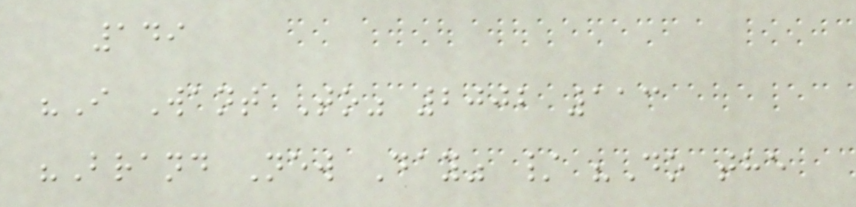149
"I Want To" 2002 113
"Brand New Day" / "Do the
